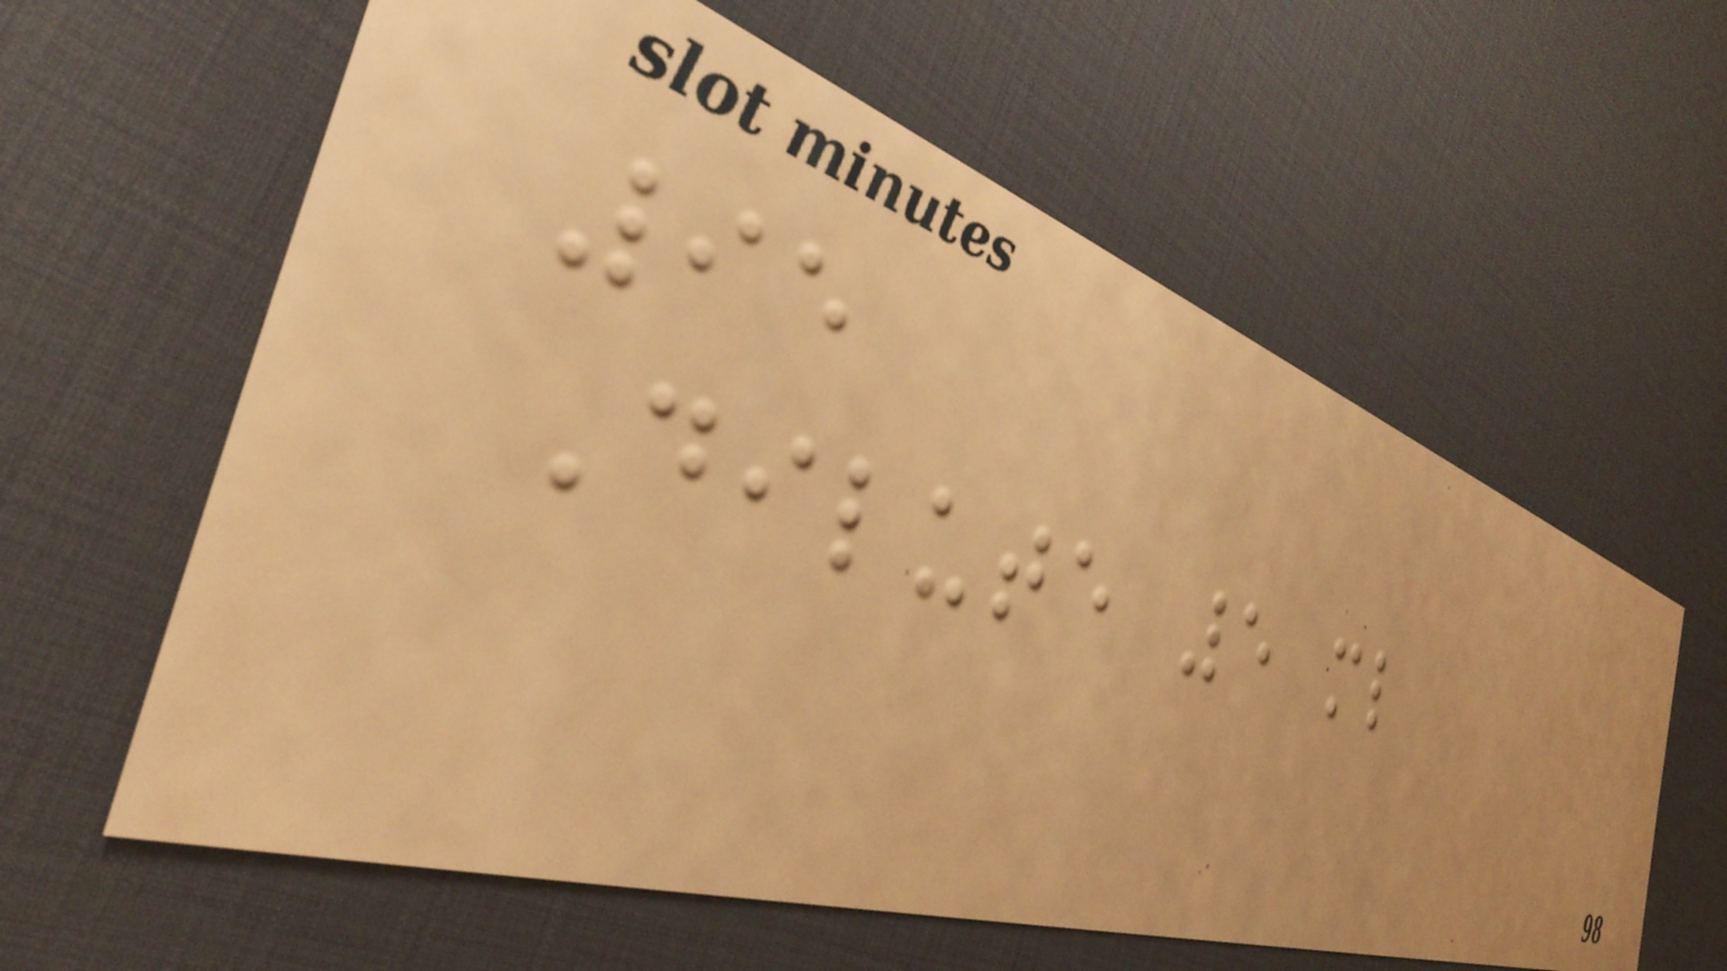95
Dilute 5 ml
